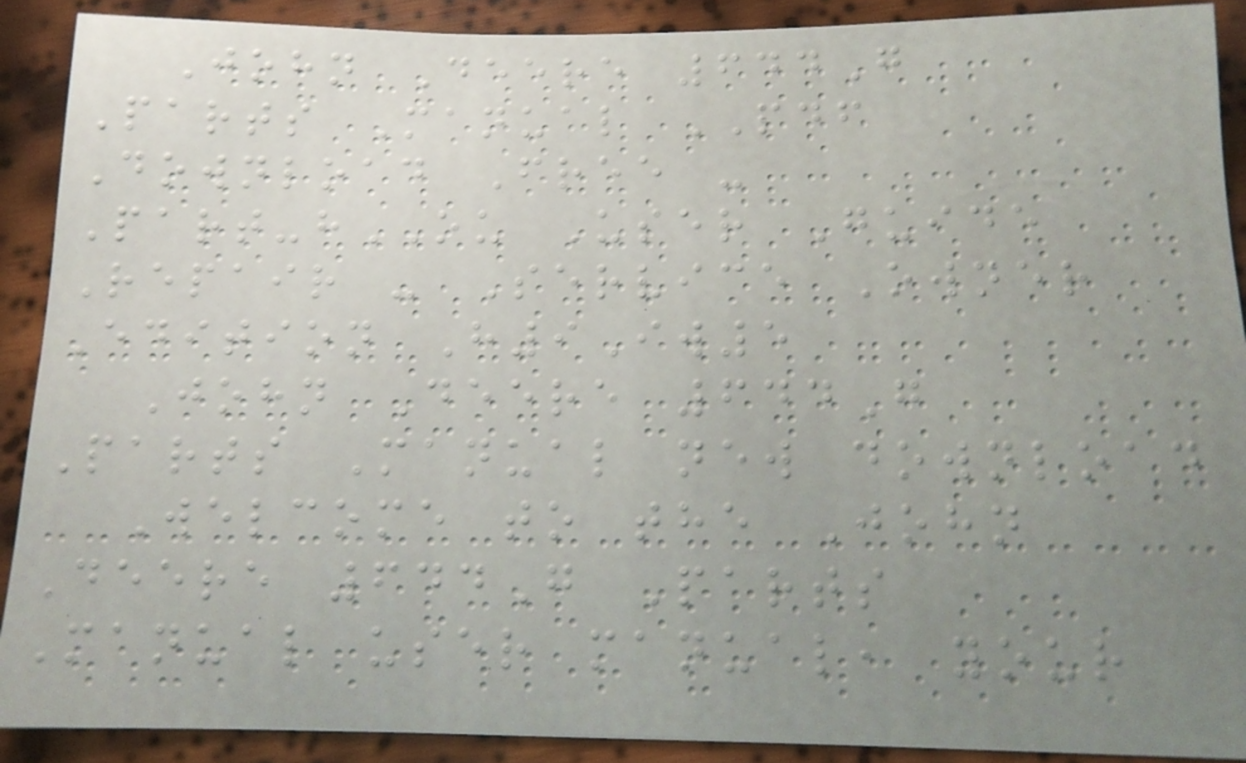John Deere 644G
Parts Manual PDF
Download Free -
Part-hOU User Guide
Repair - Service Owner
Edition H9Iw5
John Deere 644G
Parts Manual new download
Welcome to the John
Deere 644G Parts
Manual user manual, your
